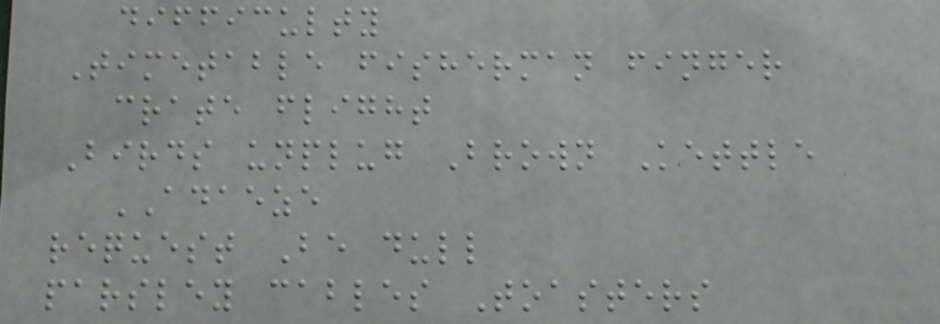difficulty
Timetable fisherman finger
crate flight
Birds unplug Brown Kettle
ADAEZE
request Be dull
parsley cables Toasters
